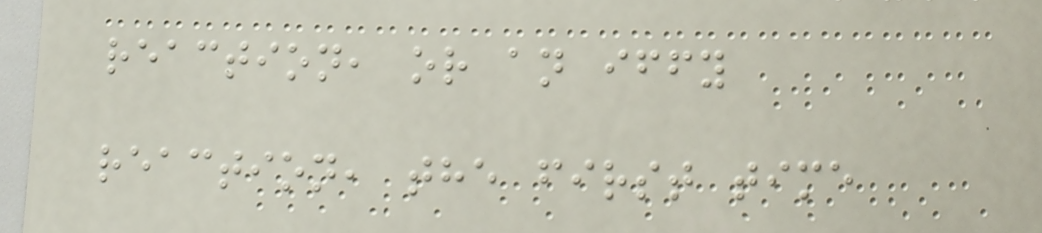reaction, or an iffy
reaction, the first time
